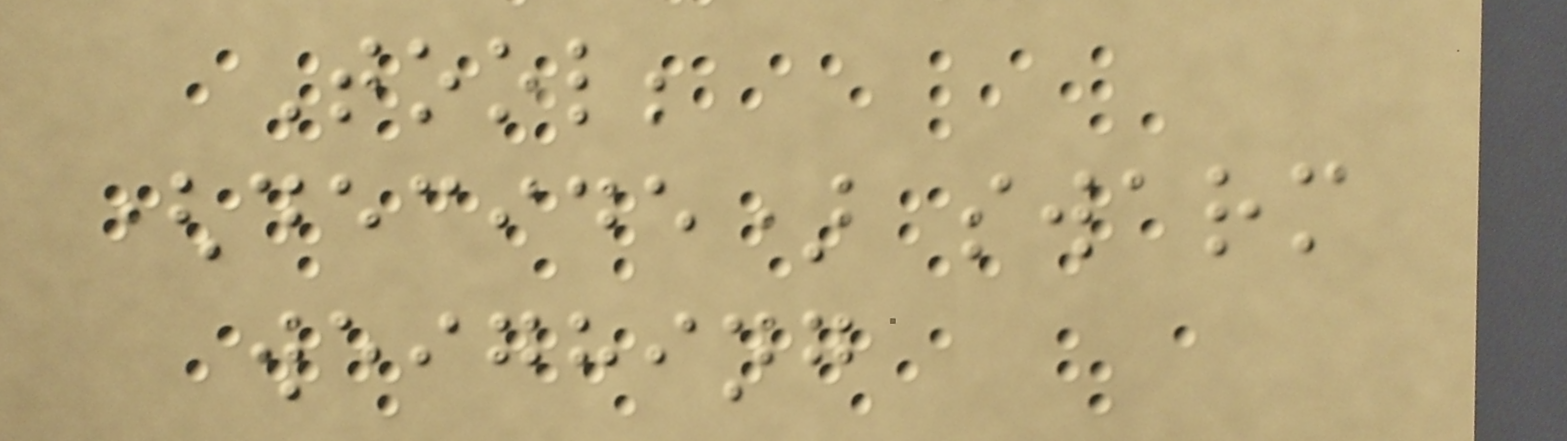Tool;
(decide) swarm
weighing
